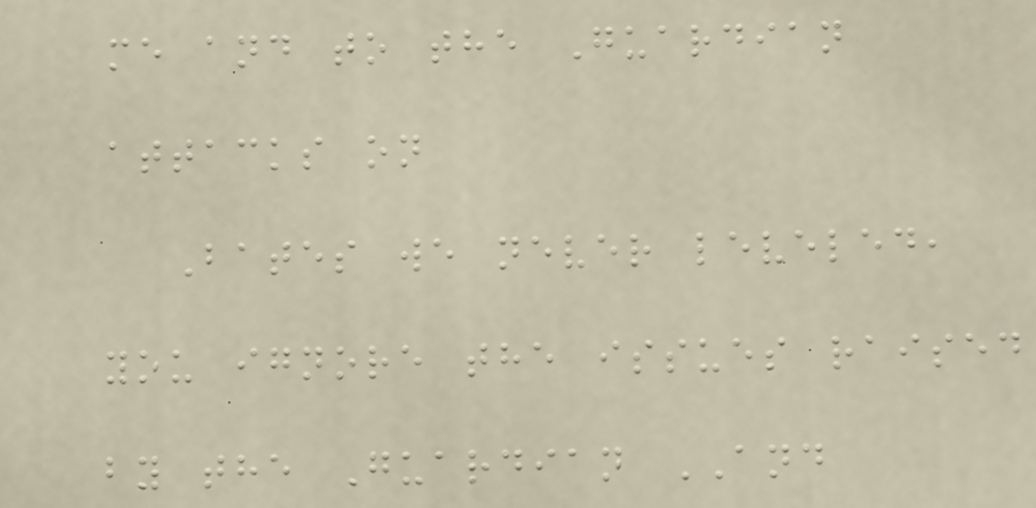me and to the Guardian
attacks on
Bates we never leveled,
you ignore the issues raised
by the Guardian AND
